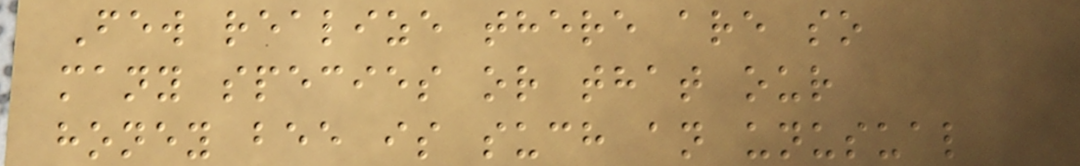Few realize there are so
many species or that our
honey bee is such an unusual
